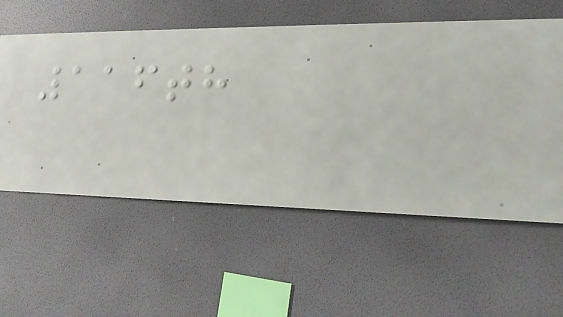116th
